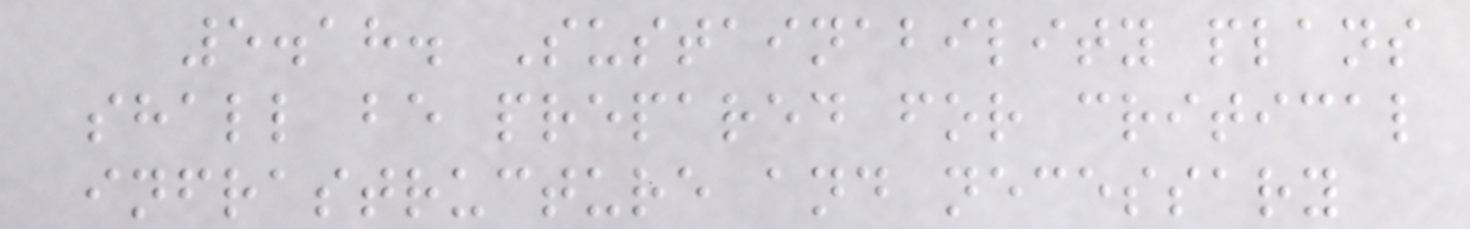5.18. Sustainability plans
shall be prepared for critical
infrastructure and necessary
